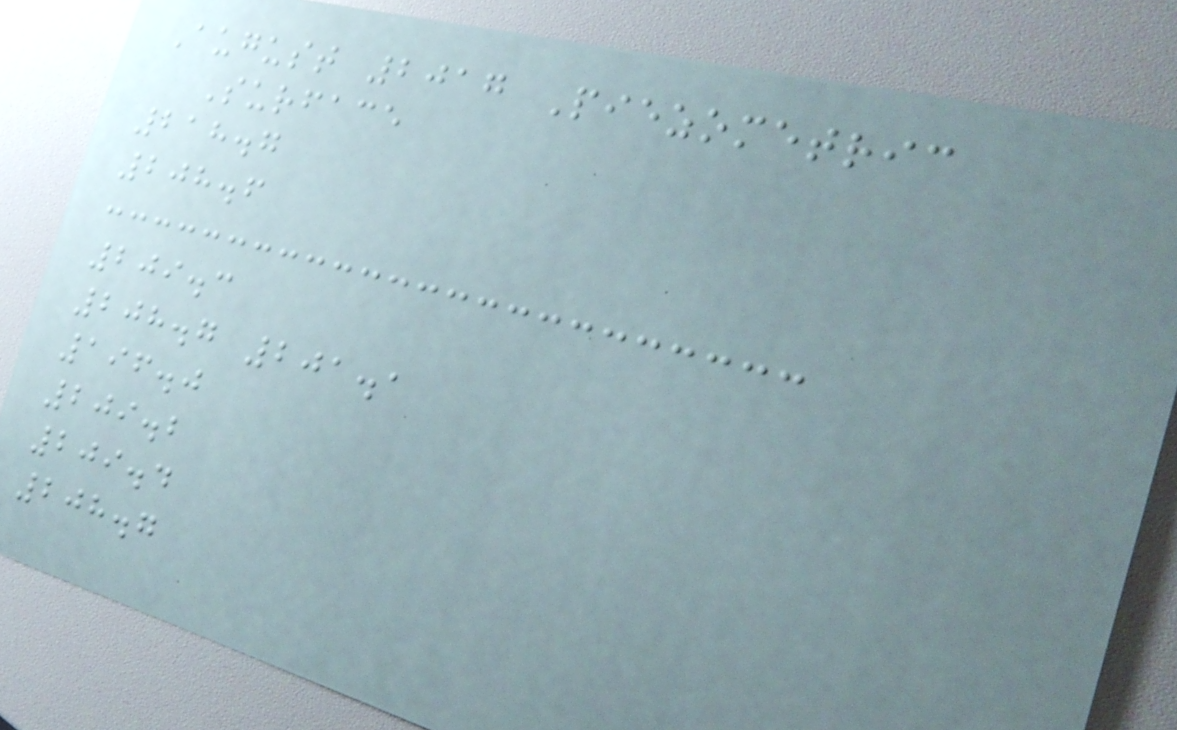August 2017 Piezometric
Surface
218.7
208.6
209.3
208.7 201.1
196.0
209.2
209.4
208.7
